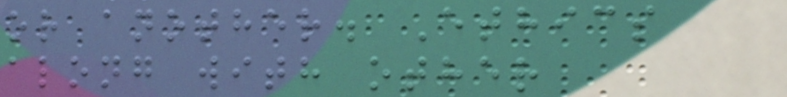or another. Ethics
along with other
